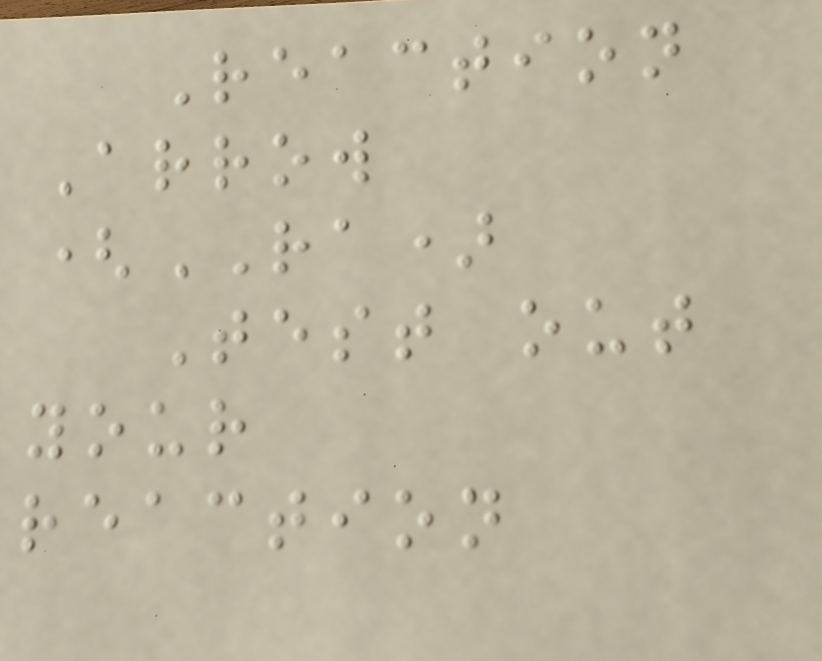Reaction
Arrow
(RA)
Test out
your
reaction
